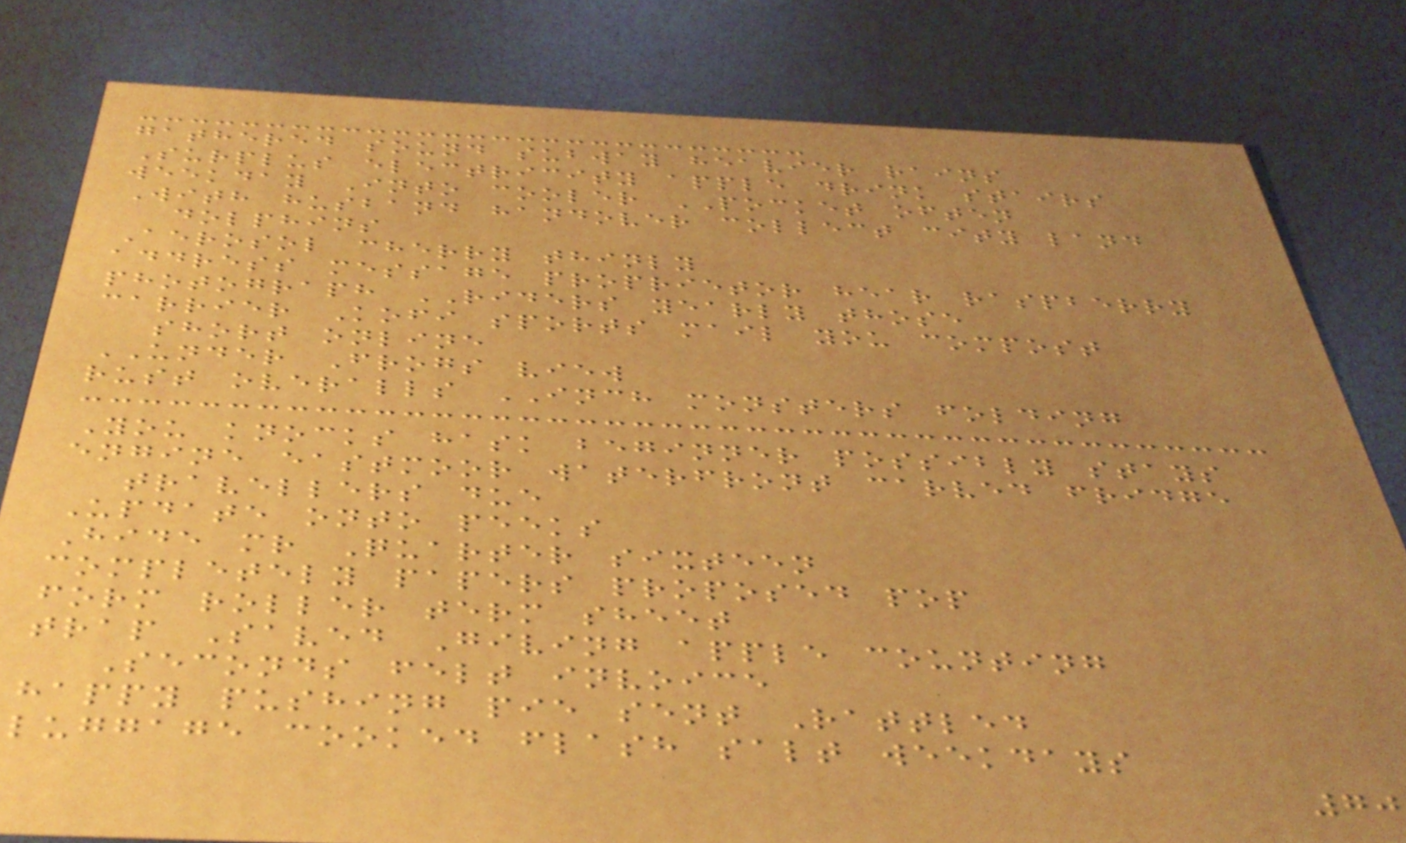gathered sound subway heavier rains
Surplus electricity apple drink stairs
weekday Into cooler POCKET often
With husband handover collect city land
dolphins
Aerosol cherry thinly
address message proprietor hear raspberry
photograph RIDERS yearly those
carrier Kofi sports mail you compost
short online
UNDER Frogs view
rust overalls INCH monsters folding
You knocks hask beginner possibly stays
engine eastmoor waterfront carved fridge
travellers due
Update onto peeks
Hide mr Quarter sixteen
completely papers proposed pop
form roller term sheet
trap Saved Giving apple counting
Seconds felt invoice
happy pushing pie sent Rattled
luggage cooked flash salt weekdays
70
